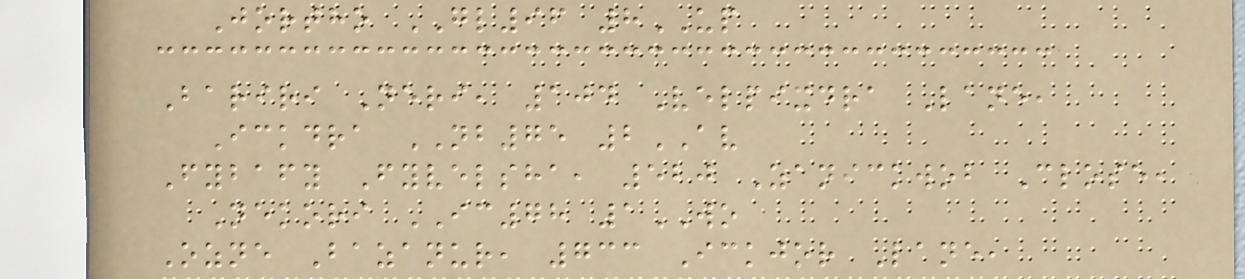Jortho GL96 8UP
Bariri Neri, 104 Velpixdra Lane,
Ickdra NB75 2AV
Fybafy Fyvelsha, 520 Zanickwob Close,
Nekori IC78 1WO
Ozne Bazanur, 733 Ickjor Lane,
